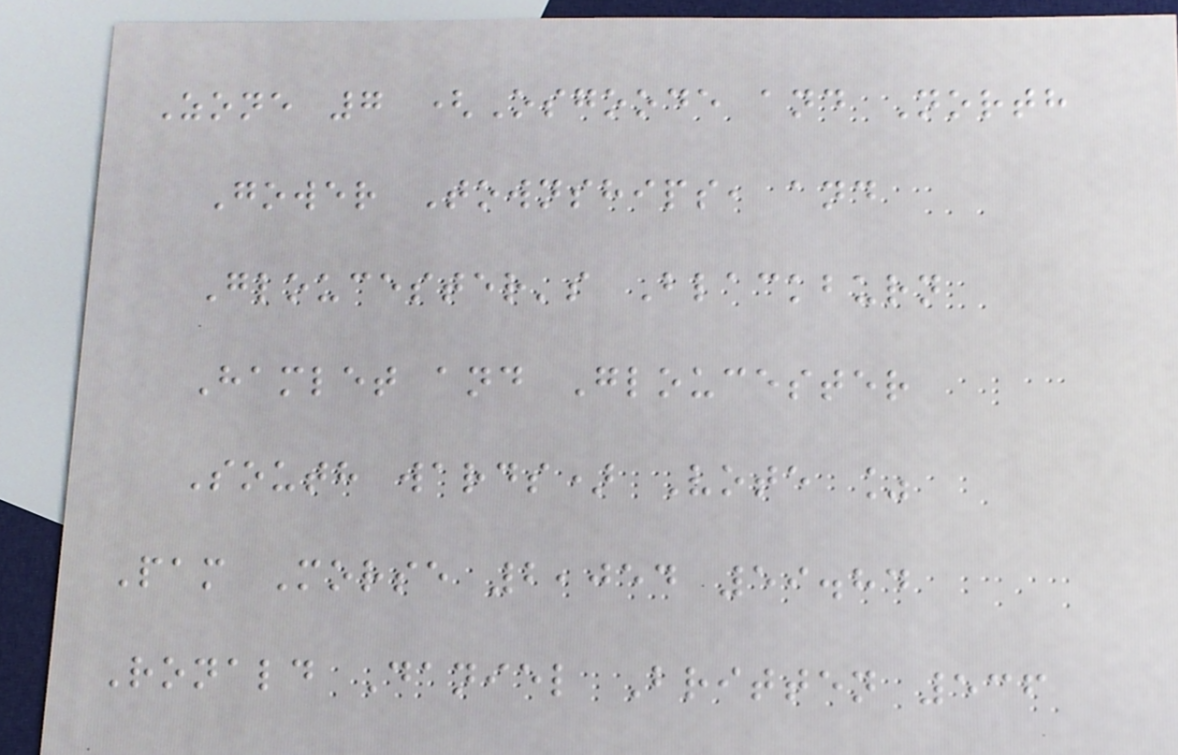Zone 7 (Osgoode and North
Gower Townships, and
Gloucester's Blackburn
Hamlet and Gloucester
South wards) Vote %
Pam Morse 2,054 59.84
Ronald Daniel Britten 536
